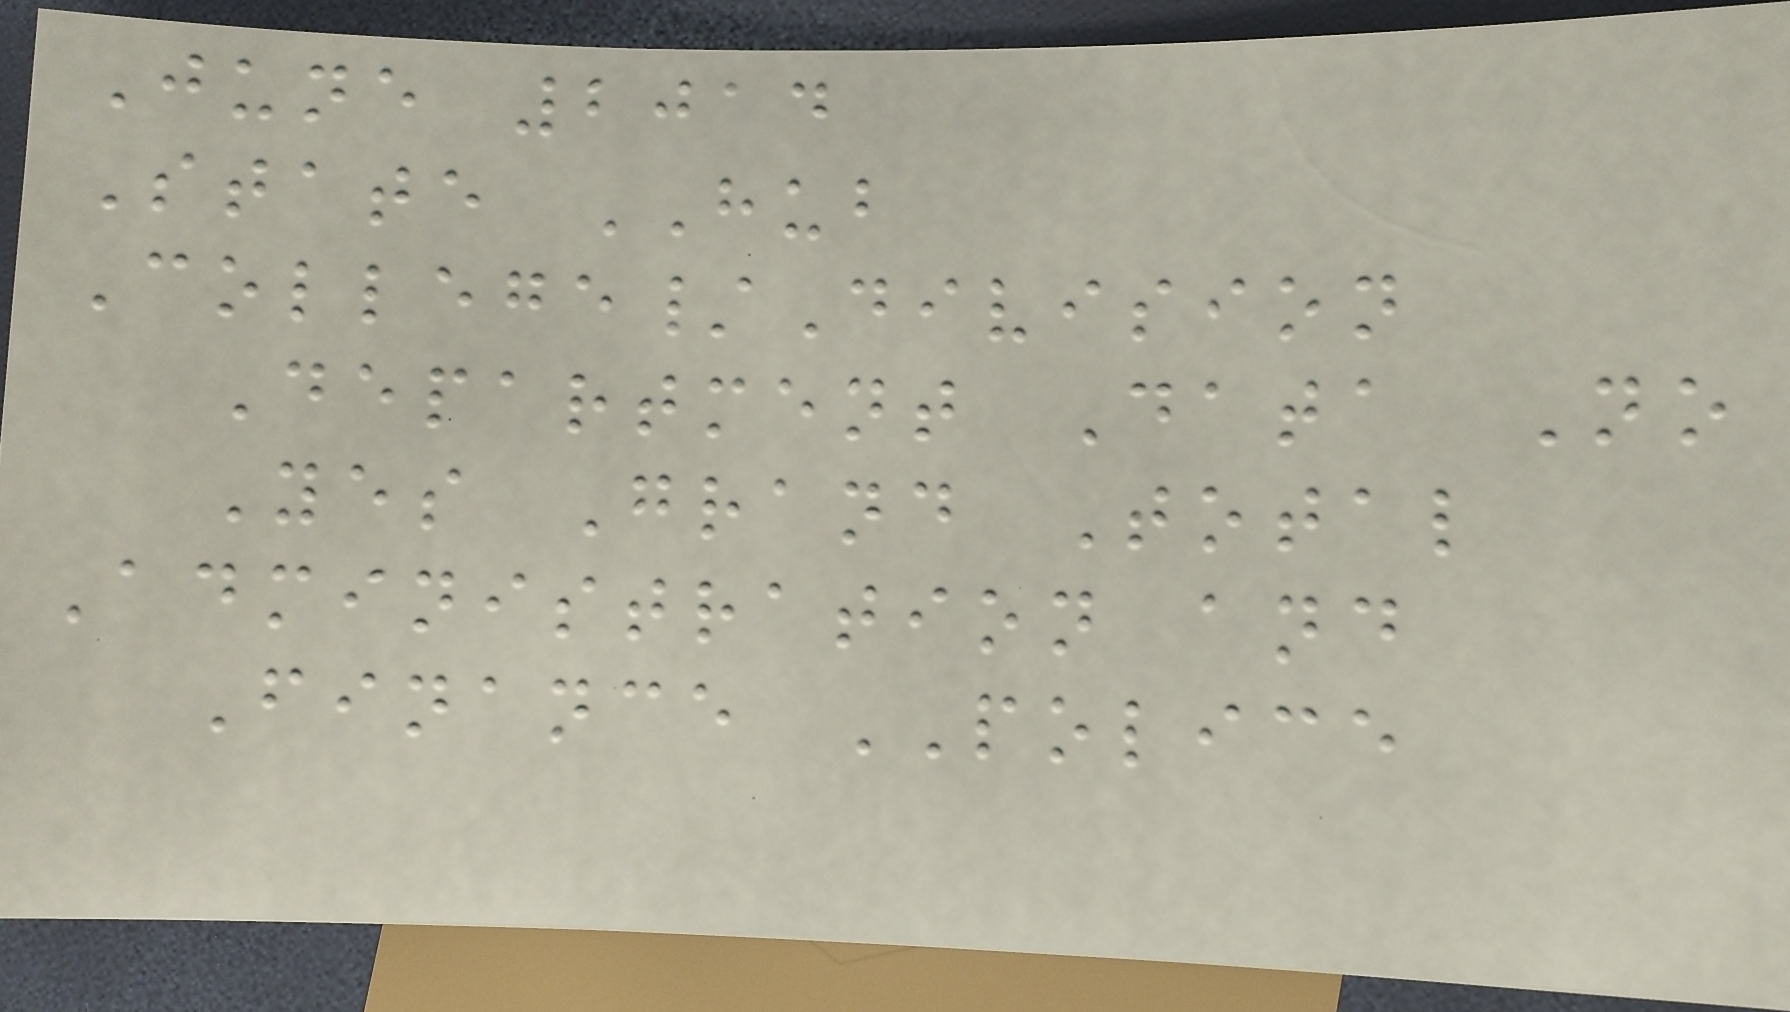June 2014
State HUB
College/Division
Department Data No
Yes Grand Total
Administration and
Finance POLICE
